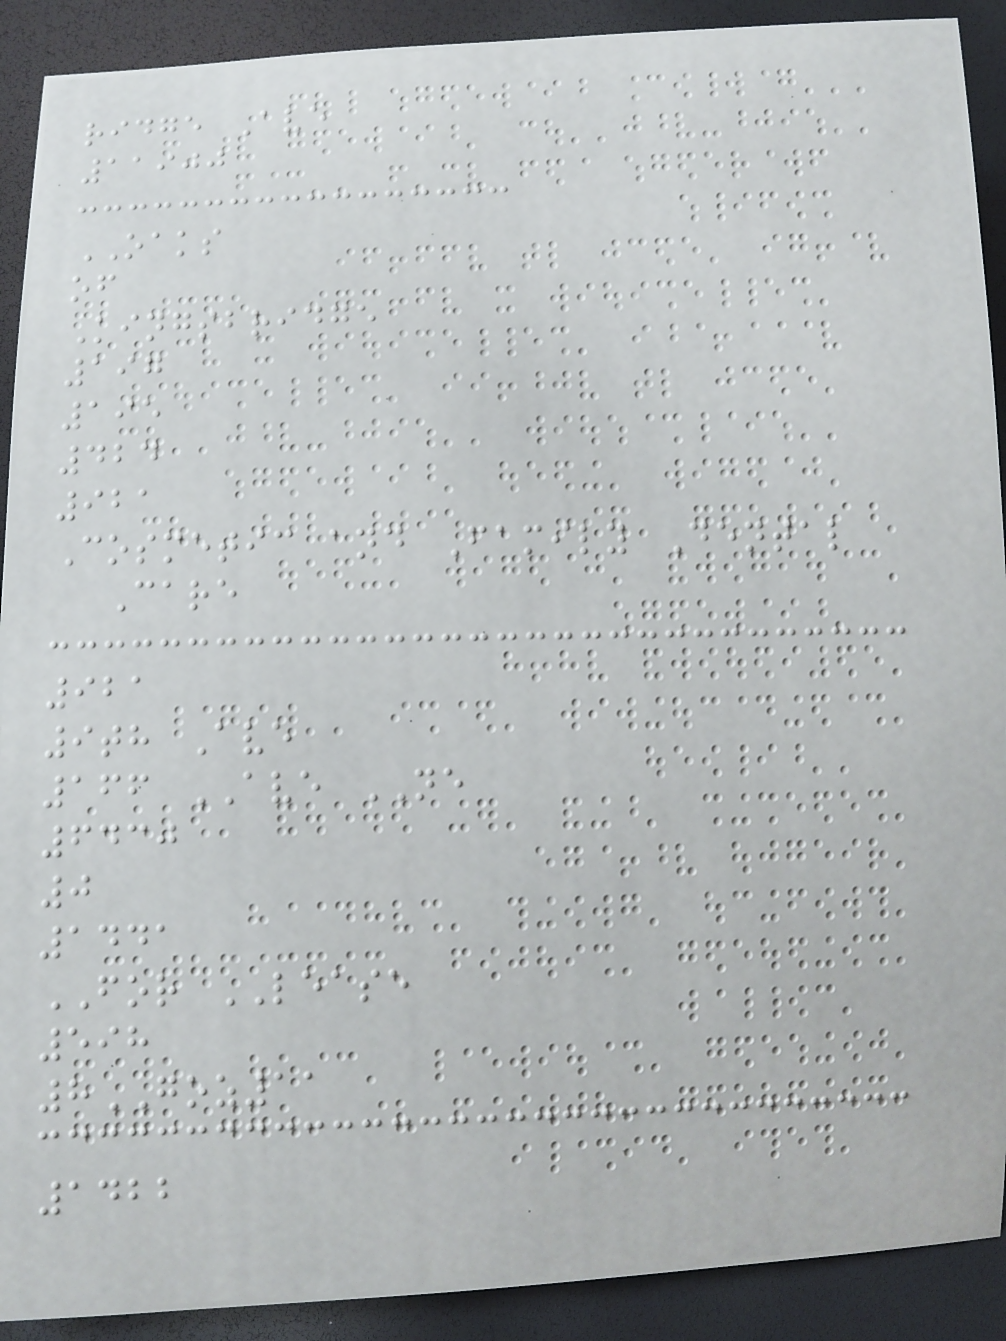ridge Ave
11900
OAKS
of
Kingsbridge
197
195
424
921
Cosmetic and Family Dental
Care
921
9th Ave
166 AVE NE
6430
0
1441
FOR LEASE
598
8GOZ11
1422
